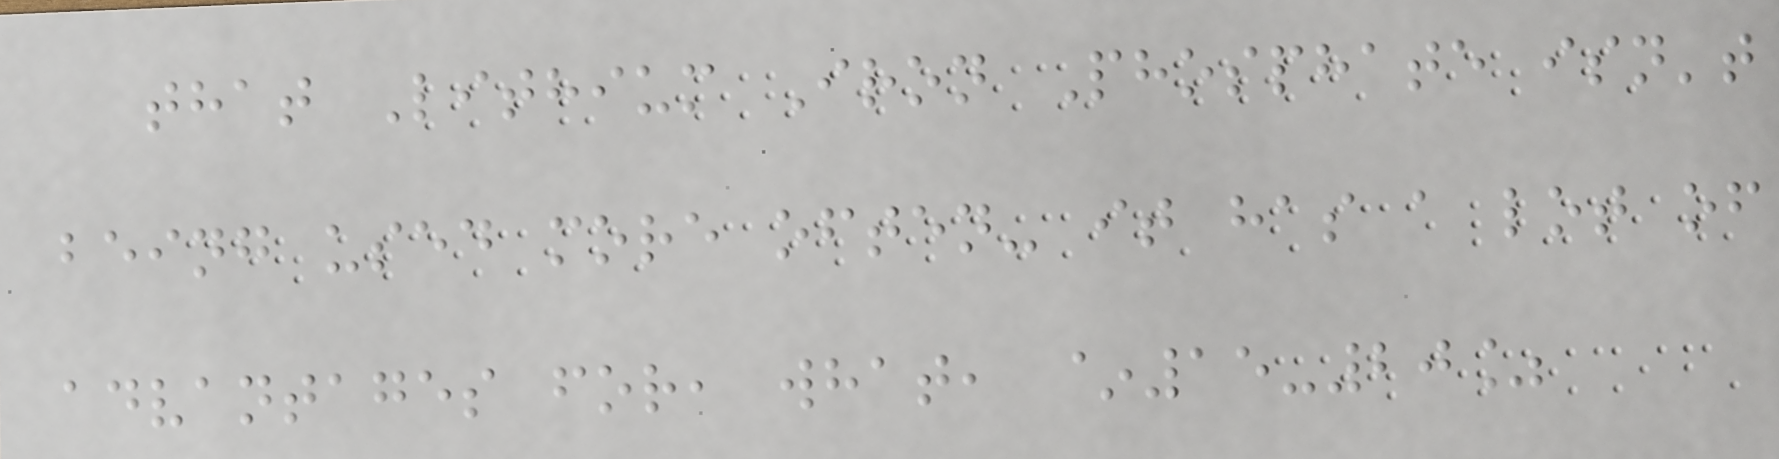that Lithium Iron Phosphate isn't
being used more often- it has a lot of
advantages for, what, ~15-20%
